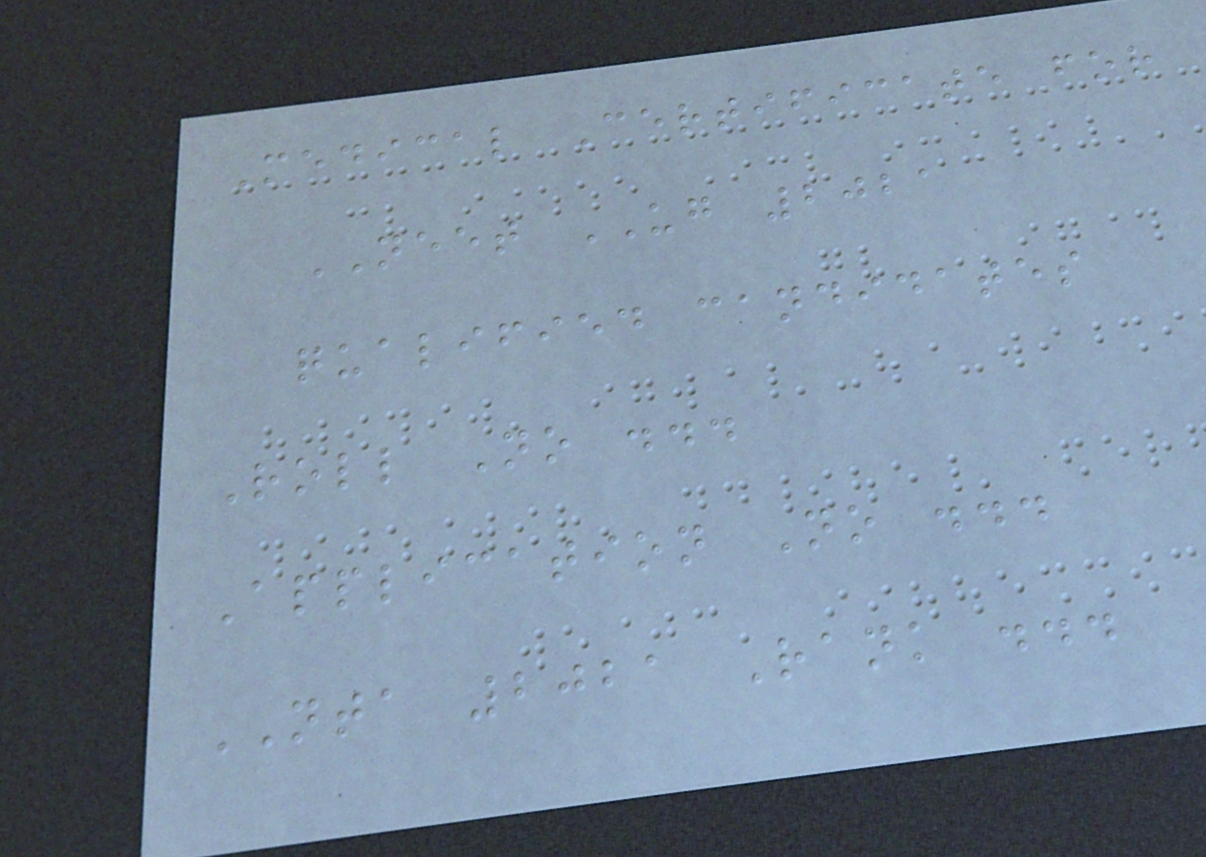Medical Certificate for
NEET UG 2021
qualified candidates
Roll No ...
Application No ...
NTA 2021 Rank ...
